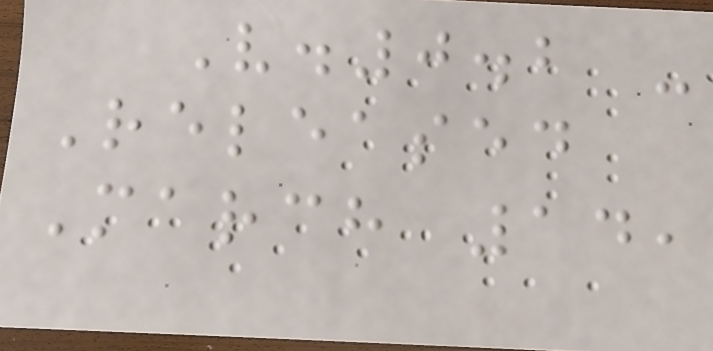V.0.2 -
Released
March 14,
